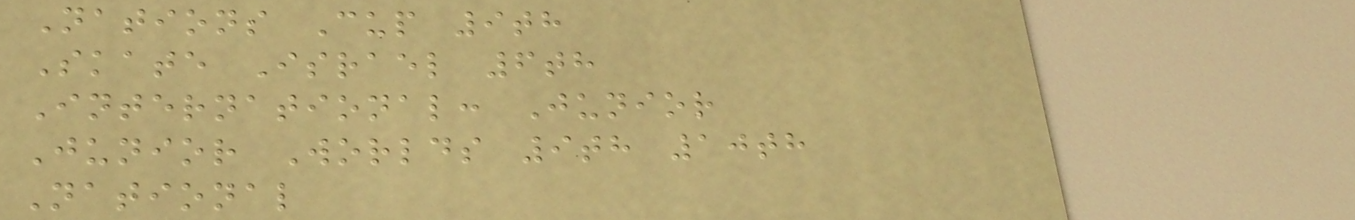Nations Cup 9th
Skate Israel 6th
International: Junior
Junior Worlds 9th 10th
National
